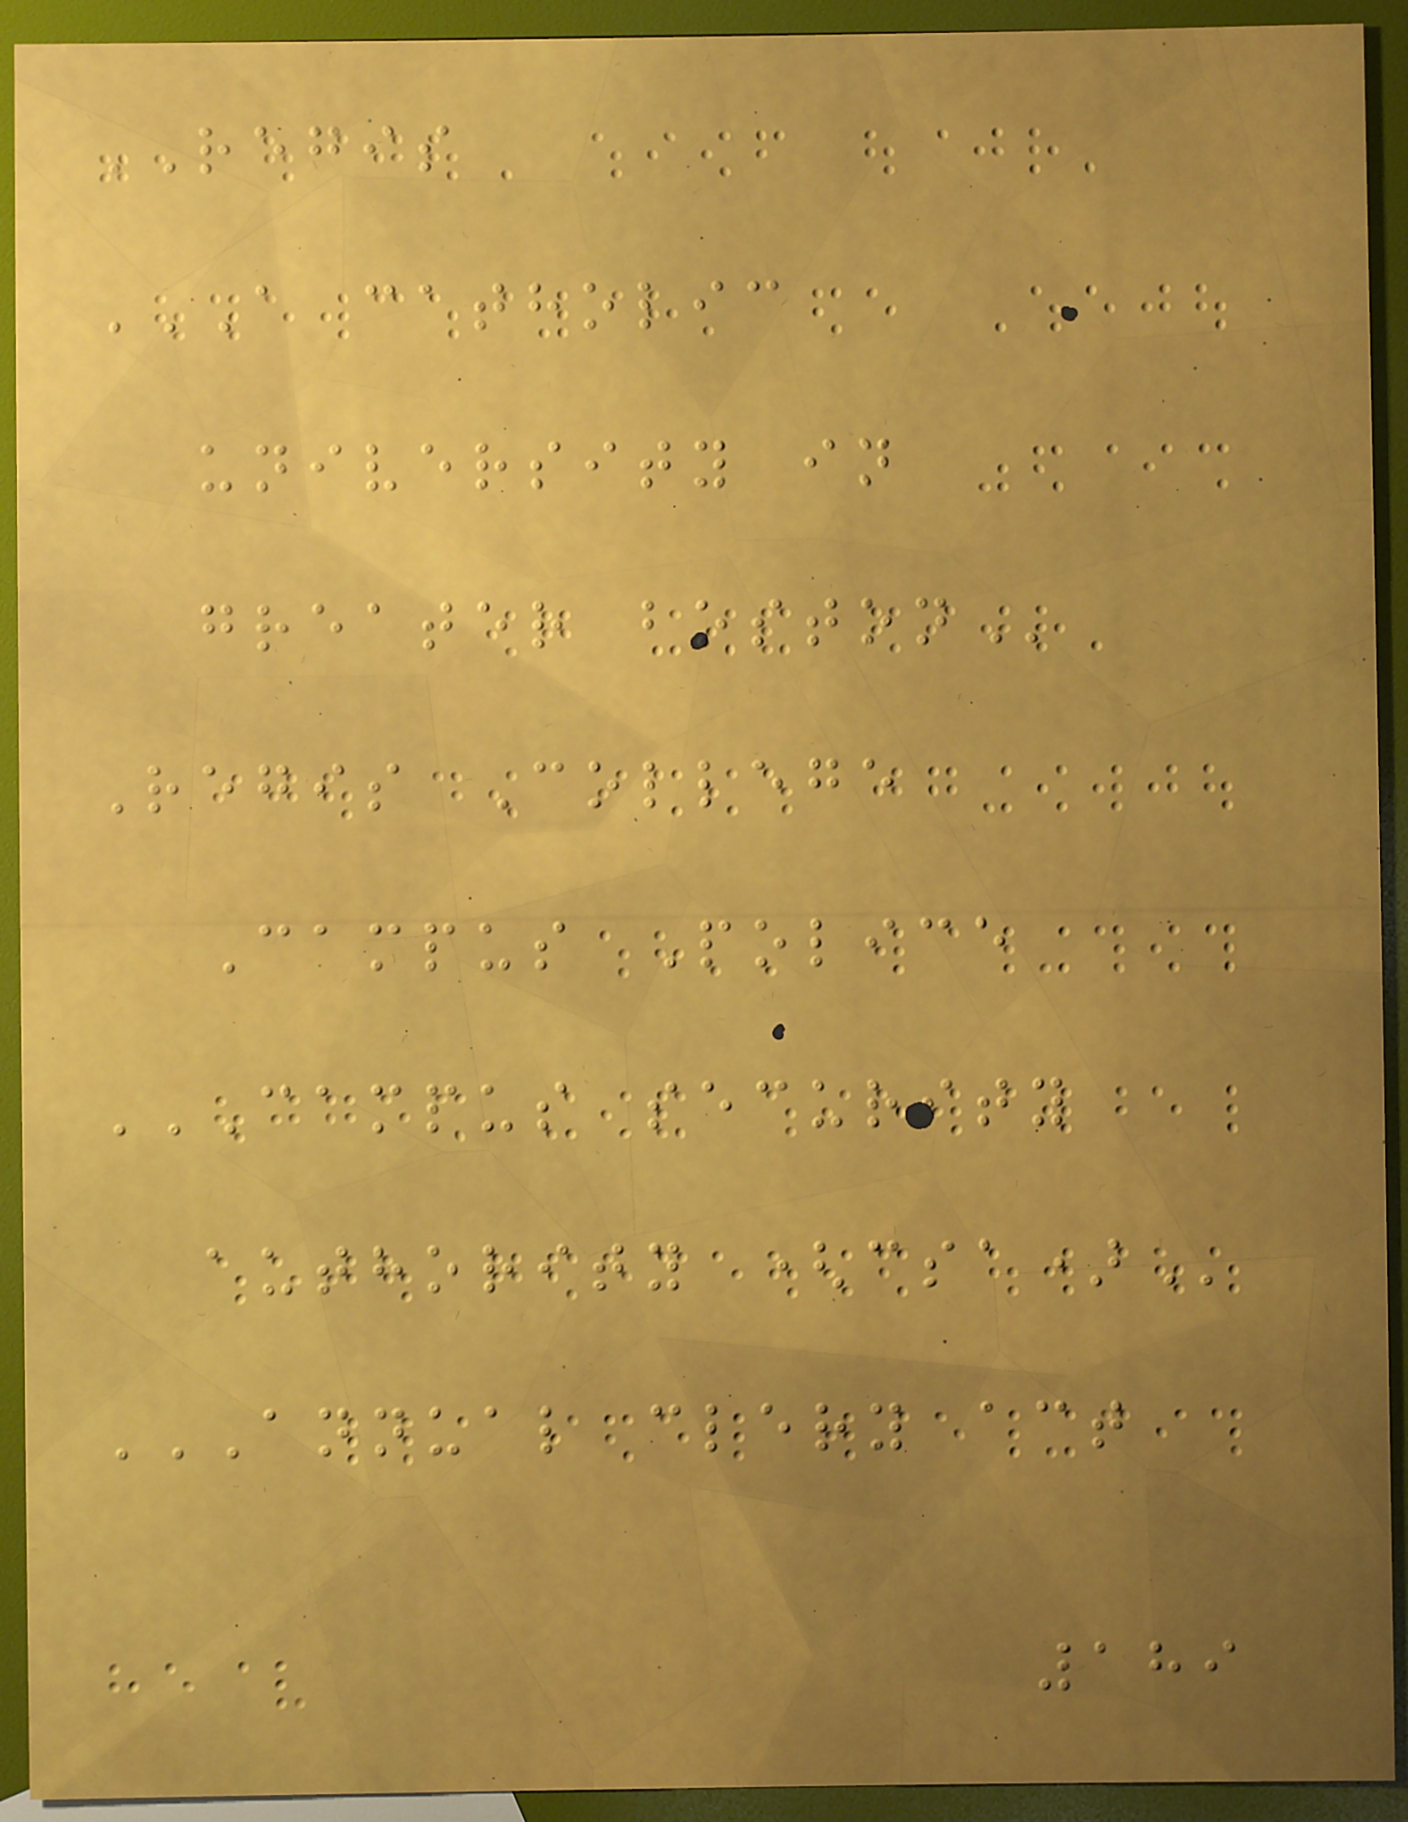REGIS
A CATHOLIC
UNIVERSITY IN
GREATER BOSTON
Regis College
Campus Police
CAMPUS SECURITY
AUTHORITY (CSA)
ANNUAL CLERY ACT
189
